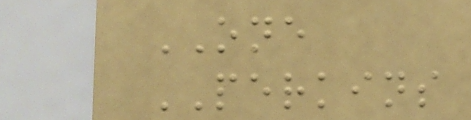ONE
PERKINS
